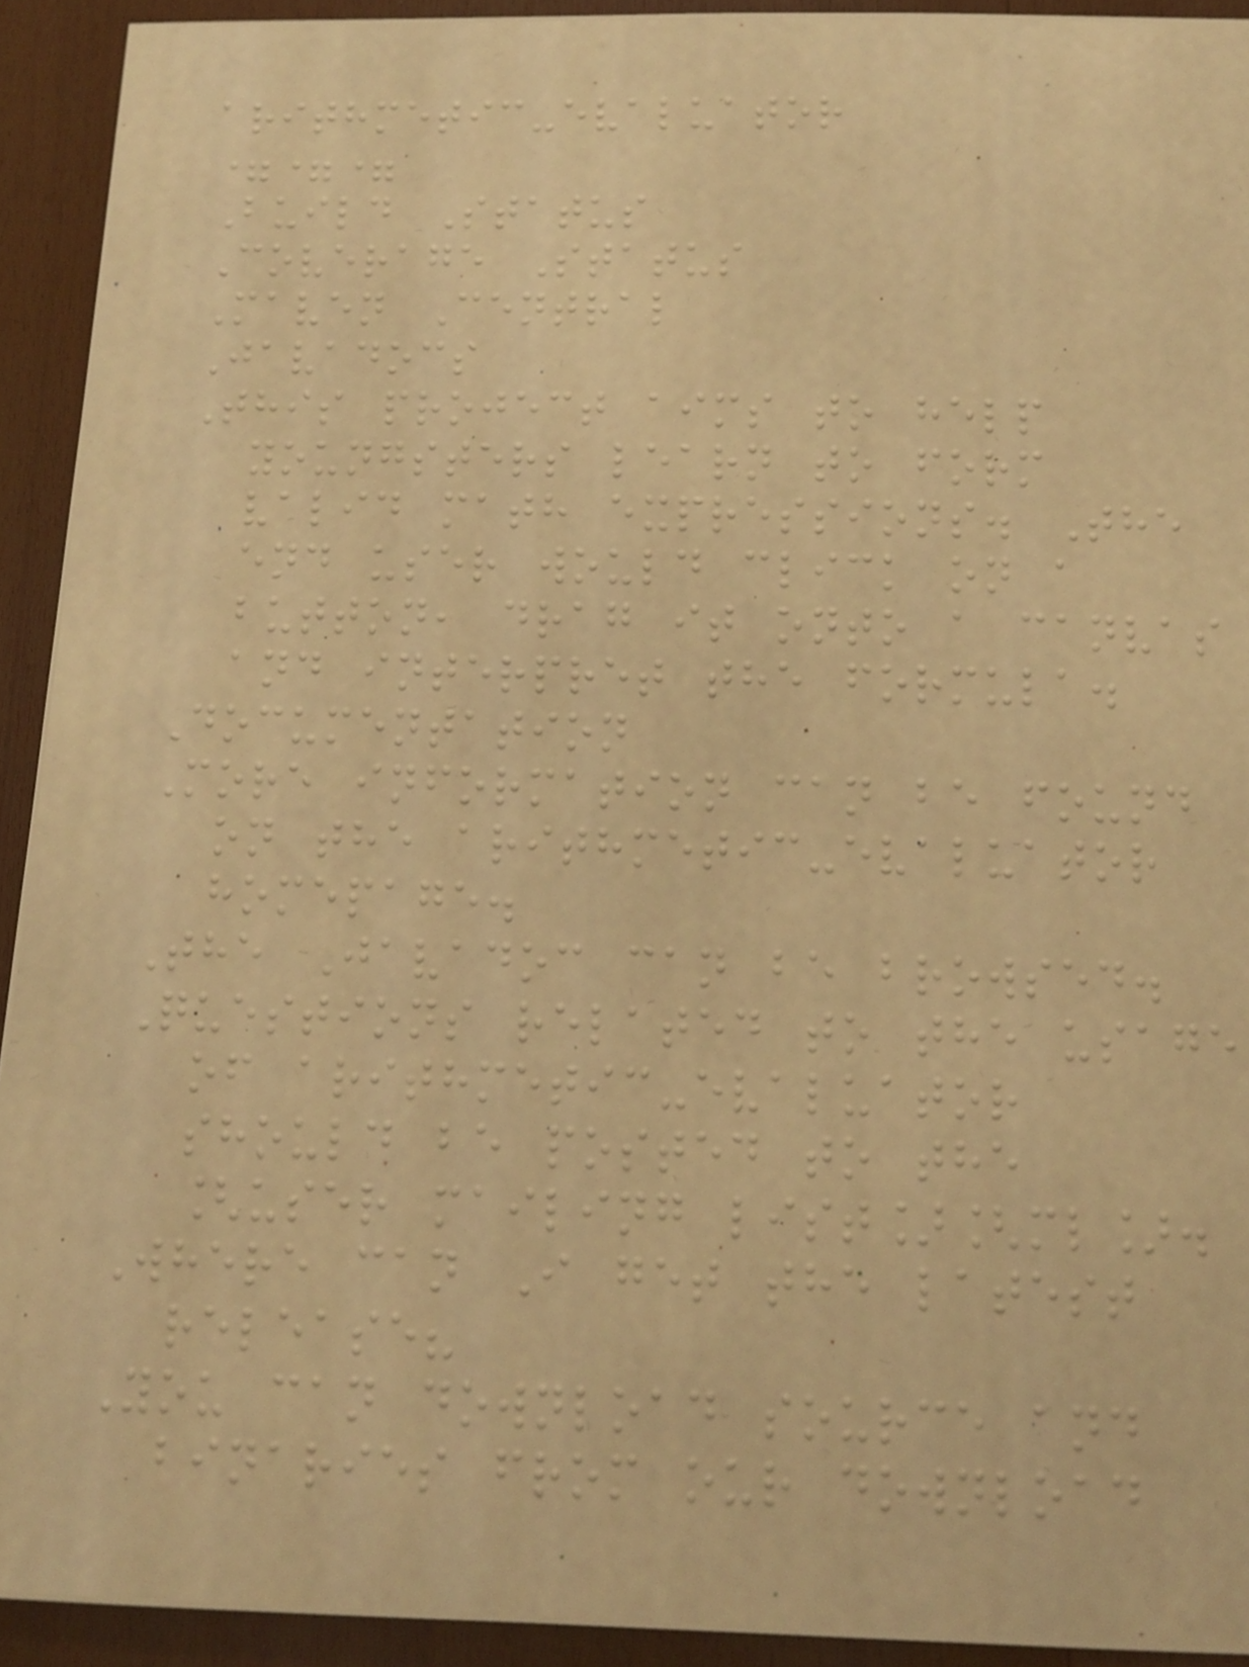arithmetic-evaluator
===
Build Status
Coverage Status
Maven Central
Javadocs
This project aims to help
youngsters learn to form
valid math expressions. The
end user would click on a
button, drag it onto a canvas
and interpret the formula.
Documentation
More information can be found
on the arithmetic-evaluator
homepage.
The Javadoc can be browsed.
Questions related to the usage
of arithmetic-evaluator
should be posted to the
[user mailing list][ml].
Where can I get the latest
release?
You can download source and
binaries from our download
